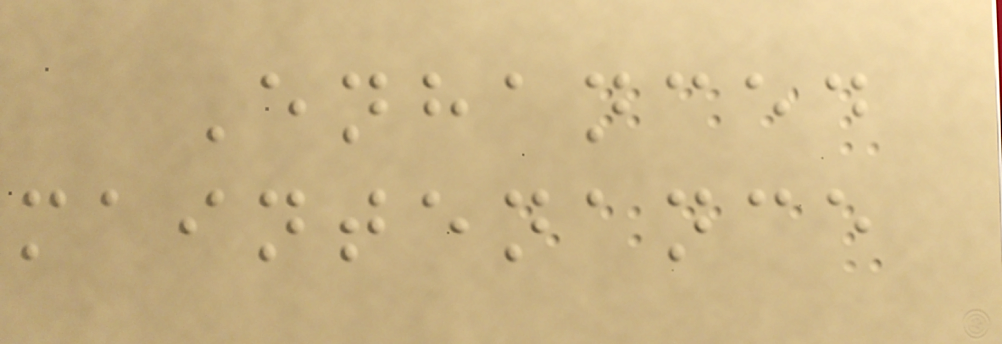Enhanced
maintenance
